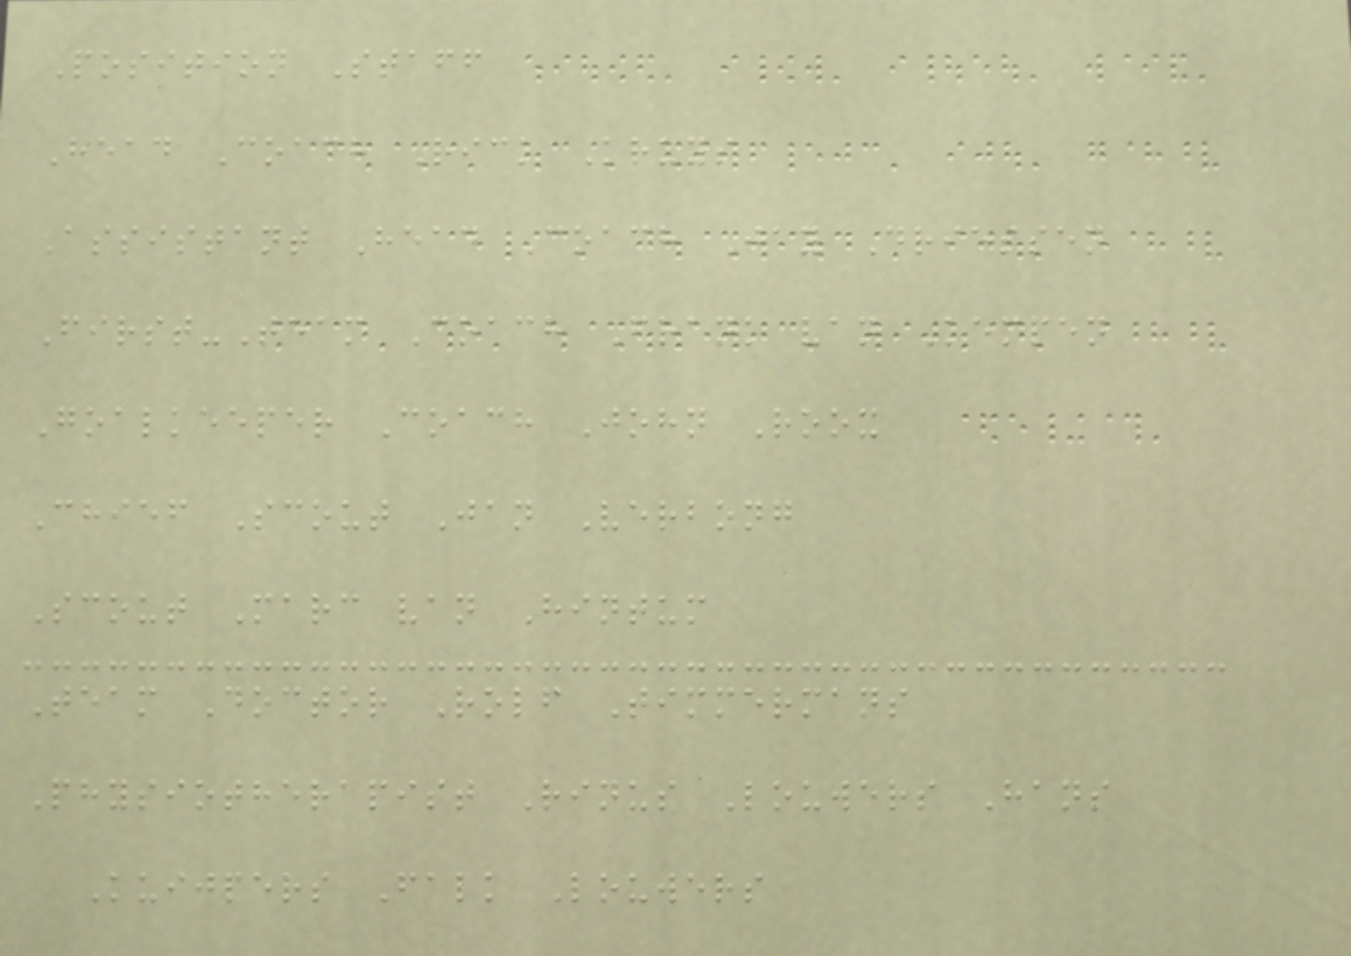Position Staff
Head Coach Rick Kruys
Assistant Head Coach Jay Driessen
First-Team Coach Frank van Kempen
Goalkeeper Coach John Roox
Chief Scout Jan Verbong
Scout Marc van Hintum
Team Doctor Rolf Timmermans
Physiotherapist Rinus Louwers Hans
Kuijpers Falk Louwers
